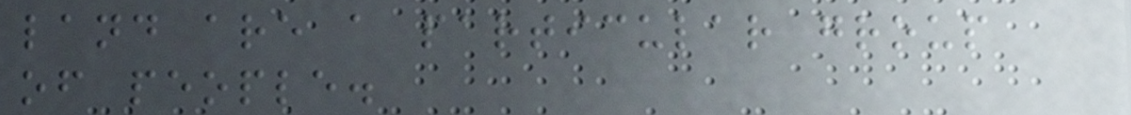land are a particular group
of people.
